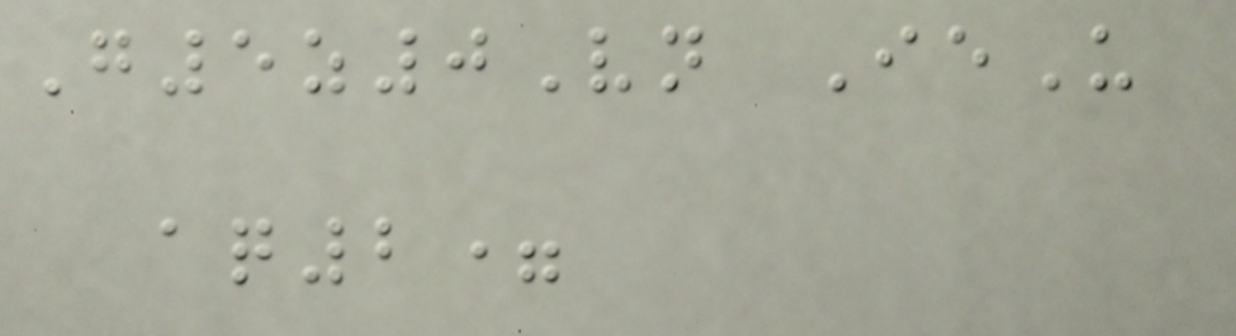G5z0Vn IeU
aq2=
